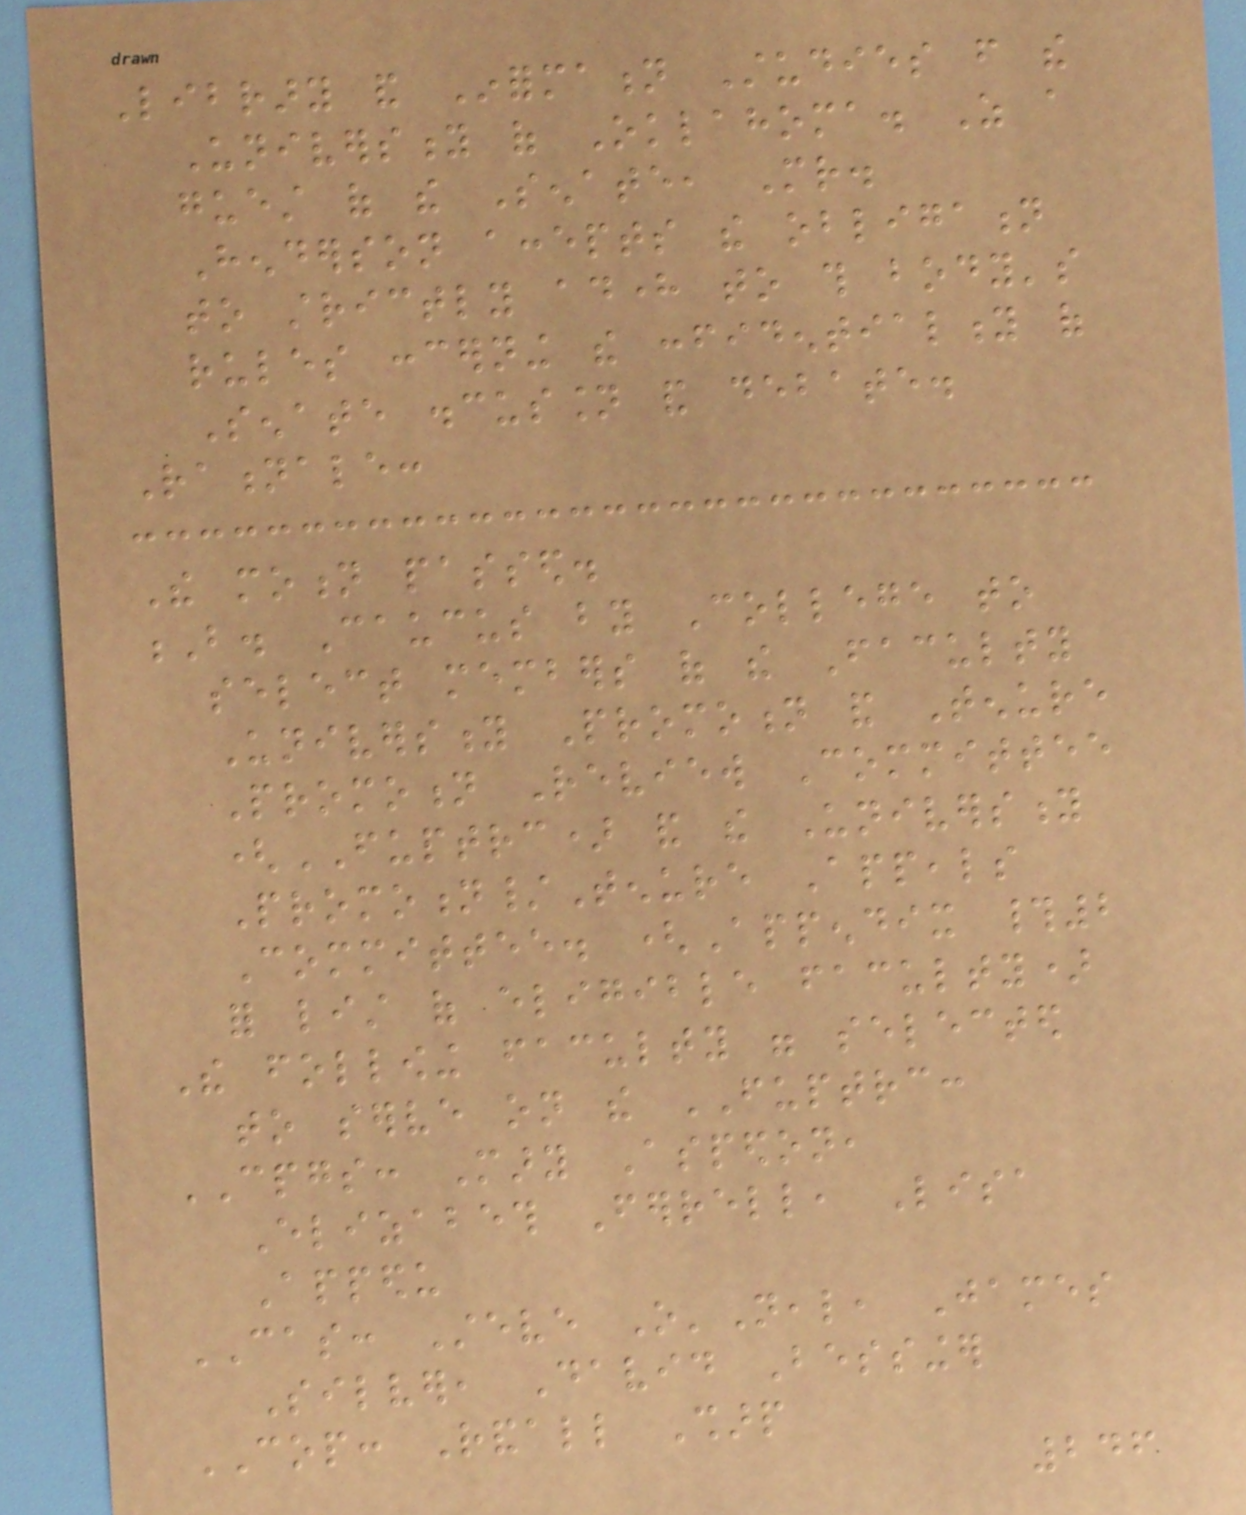Library and Information Studies from the
University of Oklahoma. As a
guest of the Senate, Mr.
Henderson accepts the obligation
to strictly adhere to this body's
rules concerning the confidentiality of
Senate discussion and debate.
Rationale:
The motion passed.
B. Caucus by College to
select members of the Faculty
University Promotion and Tenure
Promotion Review Committee
(FUPTRC) and the University
Promotion/Tenure Appeals
Committee. (Appendix #2
for list of eligible faculty)
The following faculty were selected
to serve on the FUPTRC:
CPGS: Mary Aspedon,
Elizabeth Ferrell, Lisa
Appedu
CAS: Steve O'Neal, James
Silver, David Bessinger
COP: Randall Sharp
246
